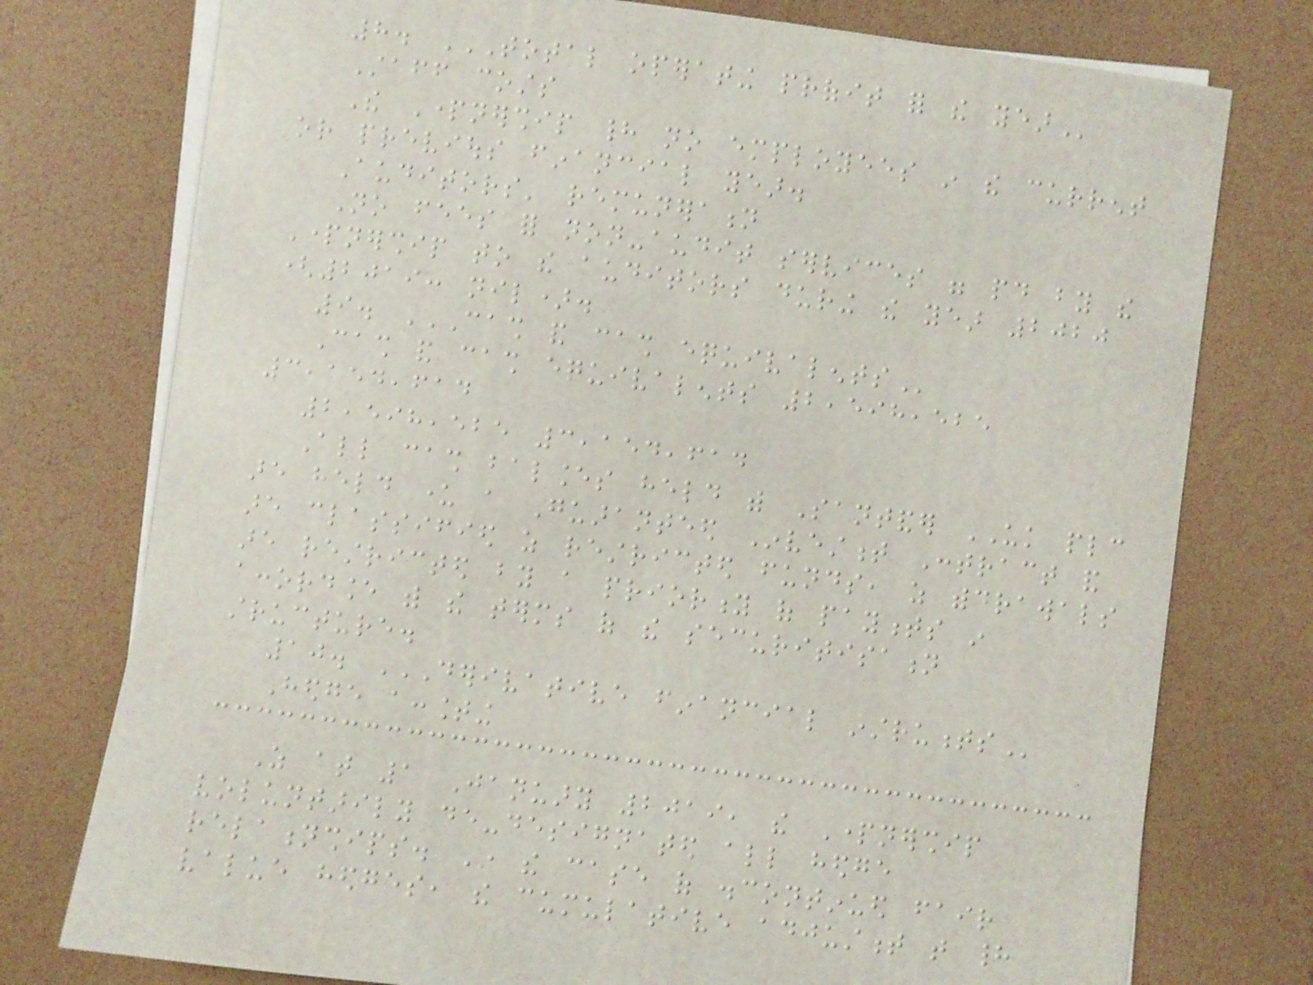8. TOTAL OPERATING PROFIT FOR THE YEAR
Staff costs
The Partnership had no employees in the current
or previous financial year.
Auditors' remuneration
No fees for non-audit services were paid by the
Partnership to the auditors during the year 2020
(2019: nil).
9. CASH AND CASH EQUIVALENTS
Cash and cash equivalents 2,598,525
3,154,614
2,598,525 3,154,614
All cash balances held with Santander UK plc
are held under a Guaranteed Investment Contract and
are classified as restricted funds, as withdrawals
are restricted by a priority of payments in
accordance with the terms of the securitisation
structure.
10. DERIVATIVE FINANCIAL INSTRUMENTS
Hedge accounting
As at 1 January 2019, the Partnership
voluntarily de-designated all hedge
relationships. In the case of discontinued fair
value hedges, the cumulative adjustment that had
